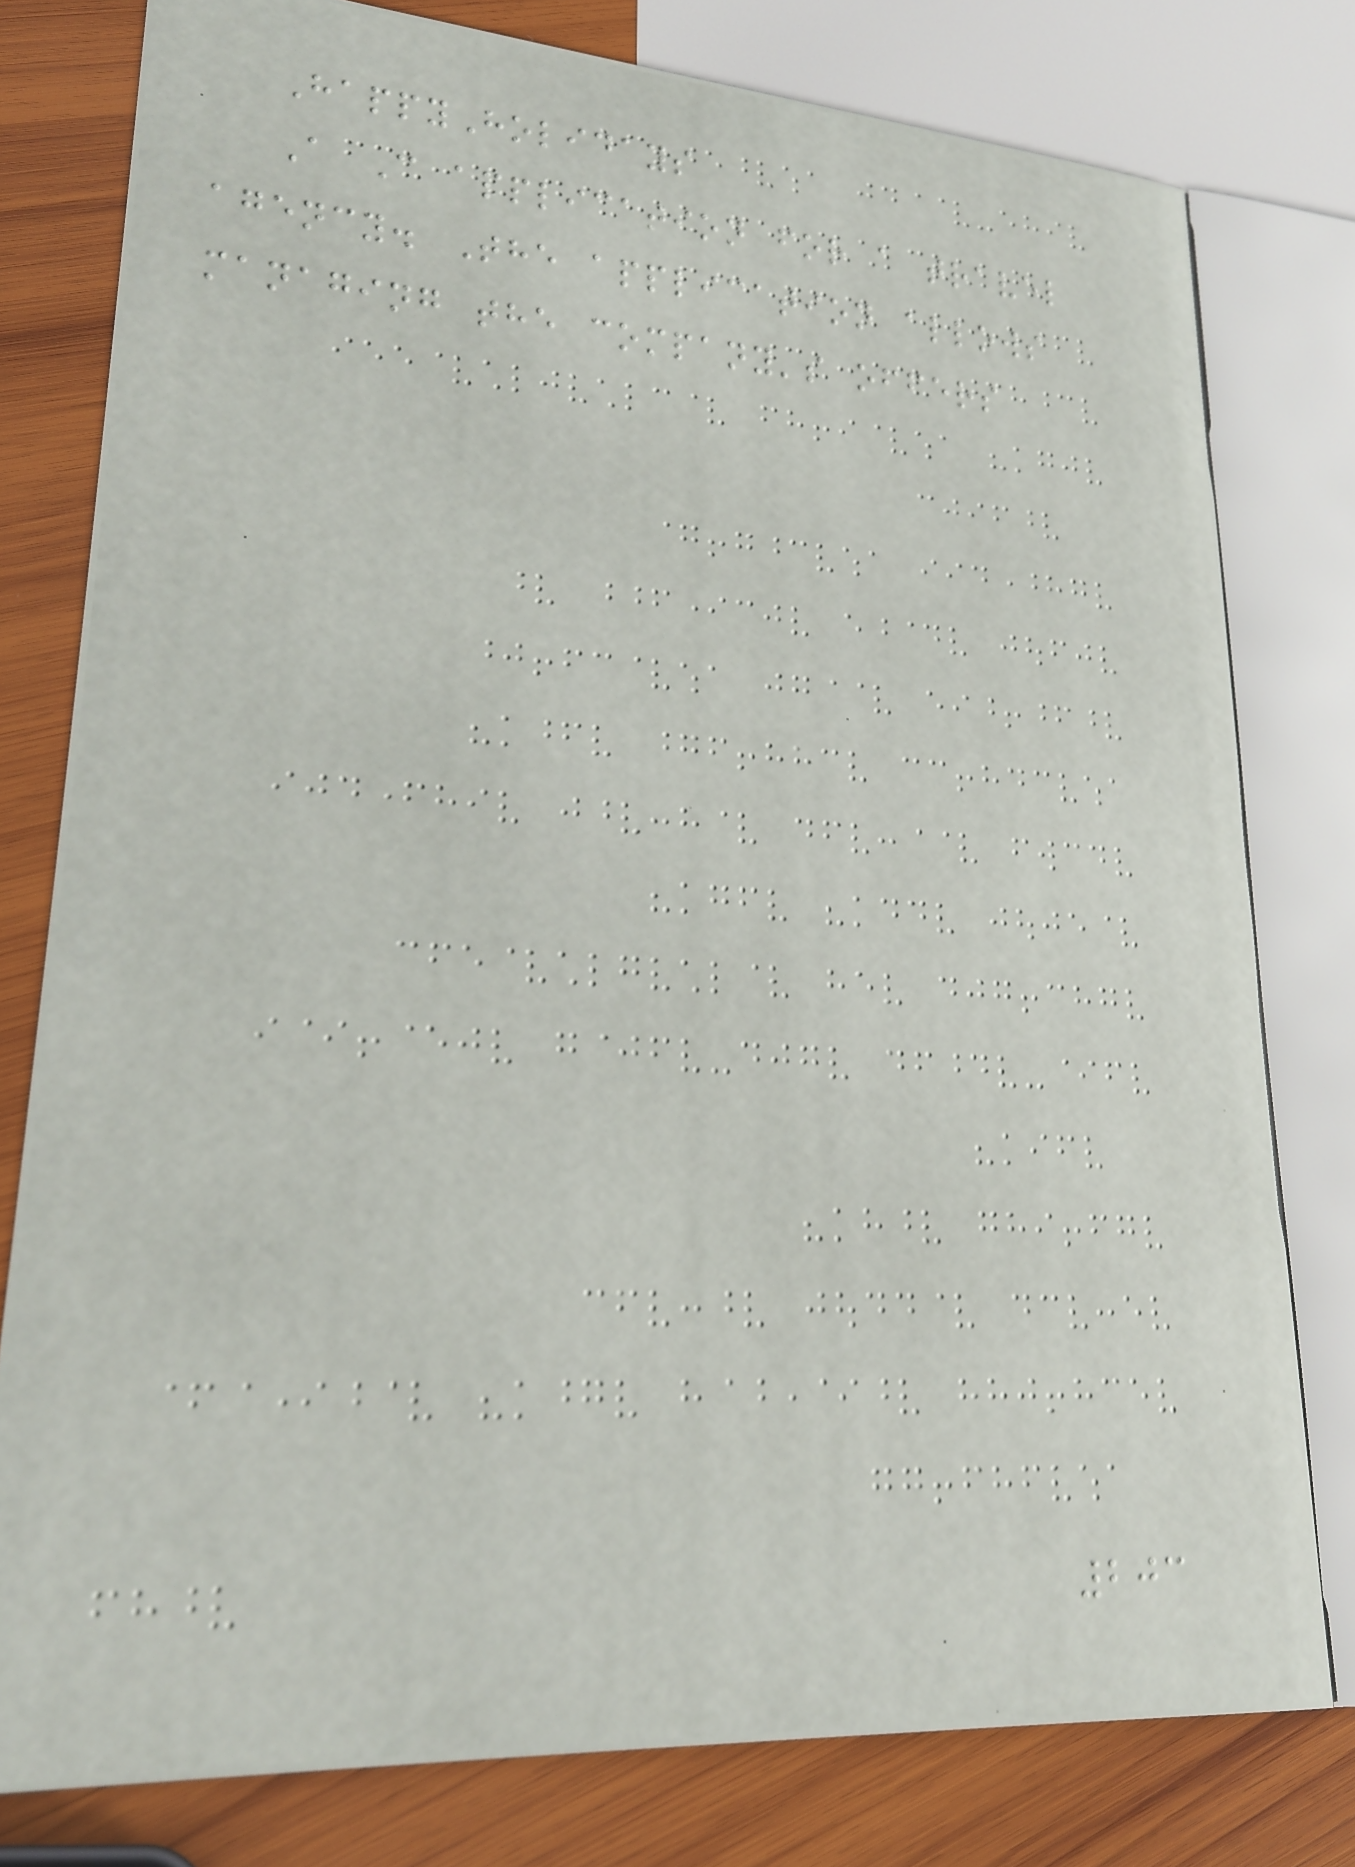HappyHolidays
A C application for a travel
agency. The application allows
managing the company's offers
203
